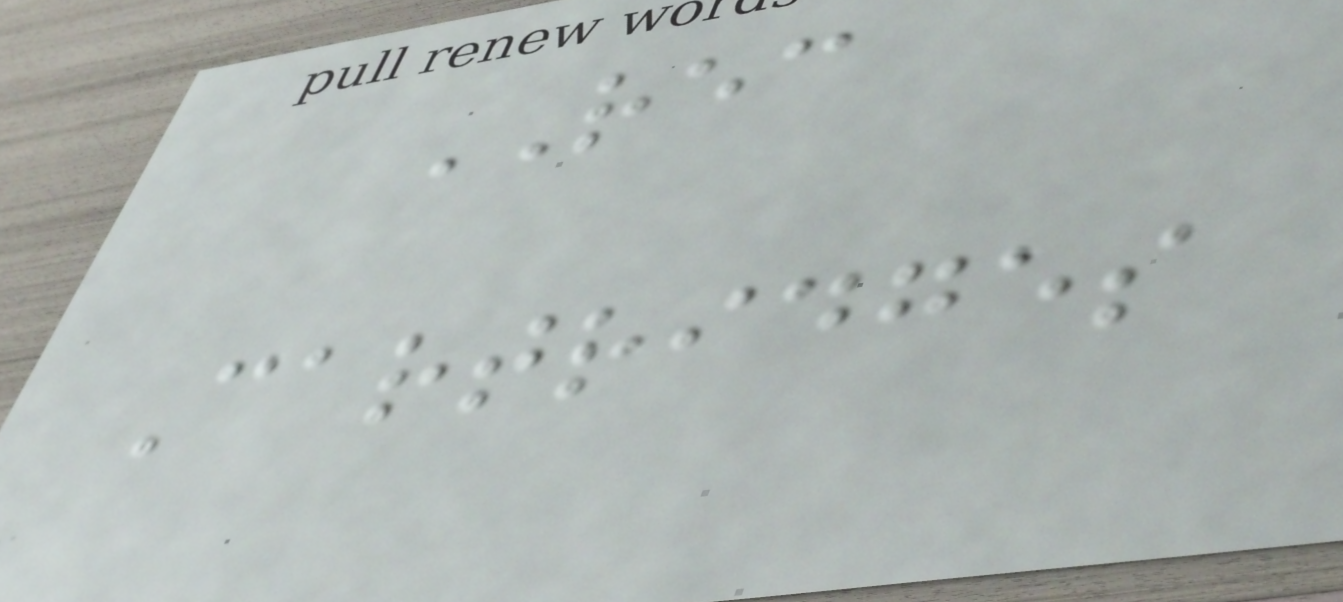REC
Cartridges
